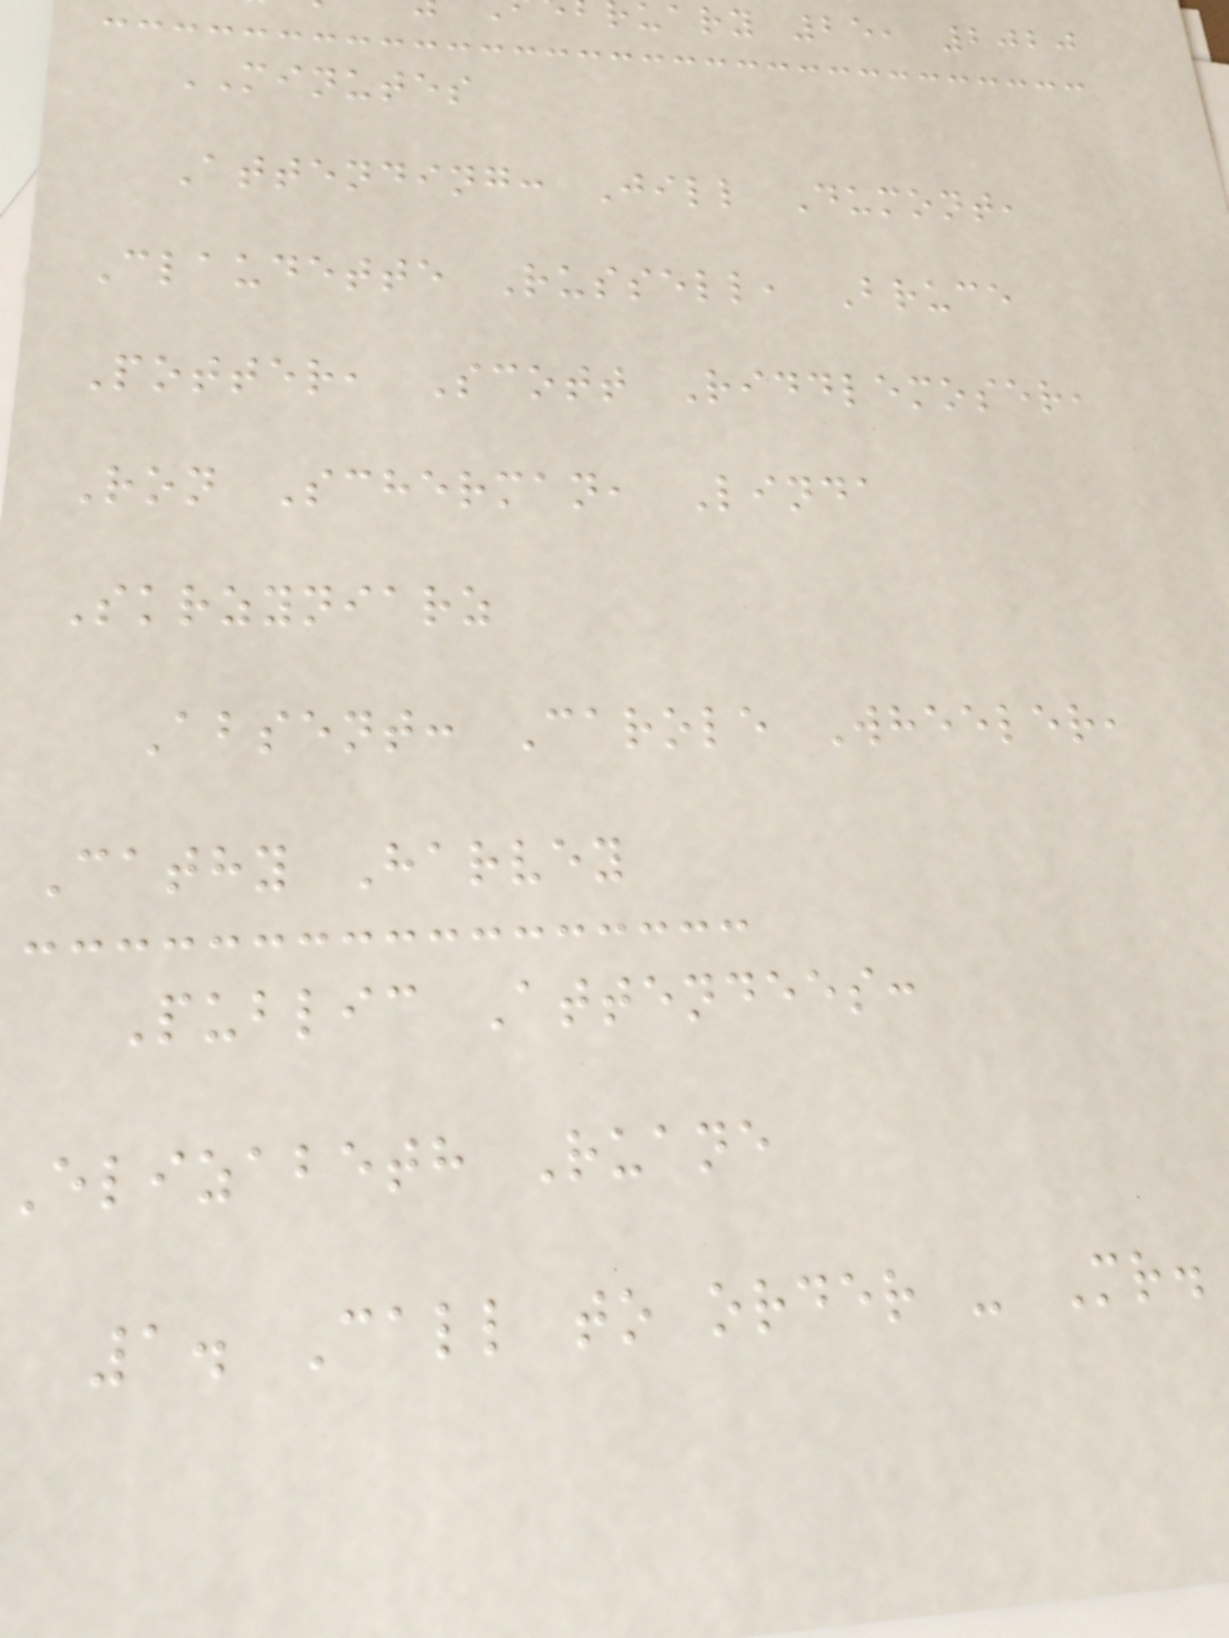uary 25, 2020
MINUTES
Attending: Jill Dumont,
Claudette Russell, Bruce
Potter, Scott Riddlemoser,
Ron Scherman, Linda
Skrzyniarz
Absent: Carole Wheeler,
Cathy Harvey
Public Attendees:
elizabeth Ruane
1. Call to order - Mr.
